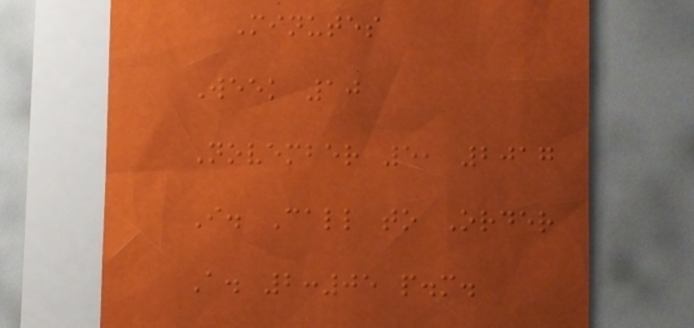Minutes
Week 10
November 5, 2017
I. Call to Order
A. 2:05 p.m.
